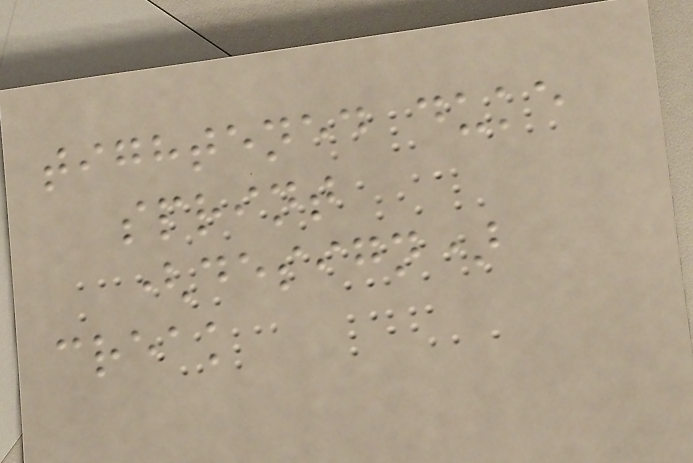tightened duke
sprint
(design)
creak
